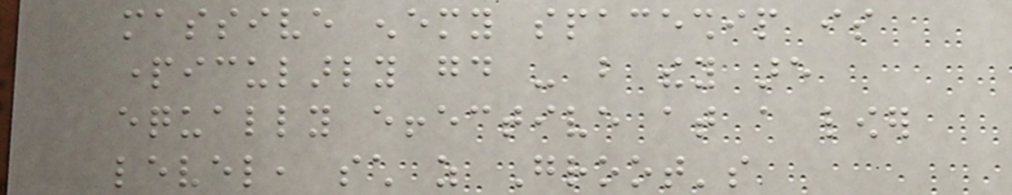massive enemy spaceship is
particularly good - but they are
equally effective at a lower
level, such as Groot's
